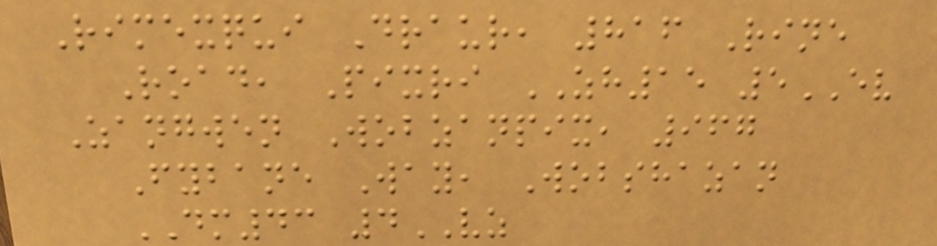Rimexqui Draur, 816 Rine
Road, Pixri ZH15 5EV
Zangwen Wobzanpix, 967
Fybane Way, Wobshazan
DM43 4VZ
